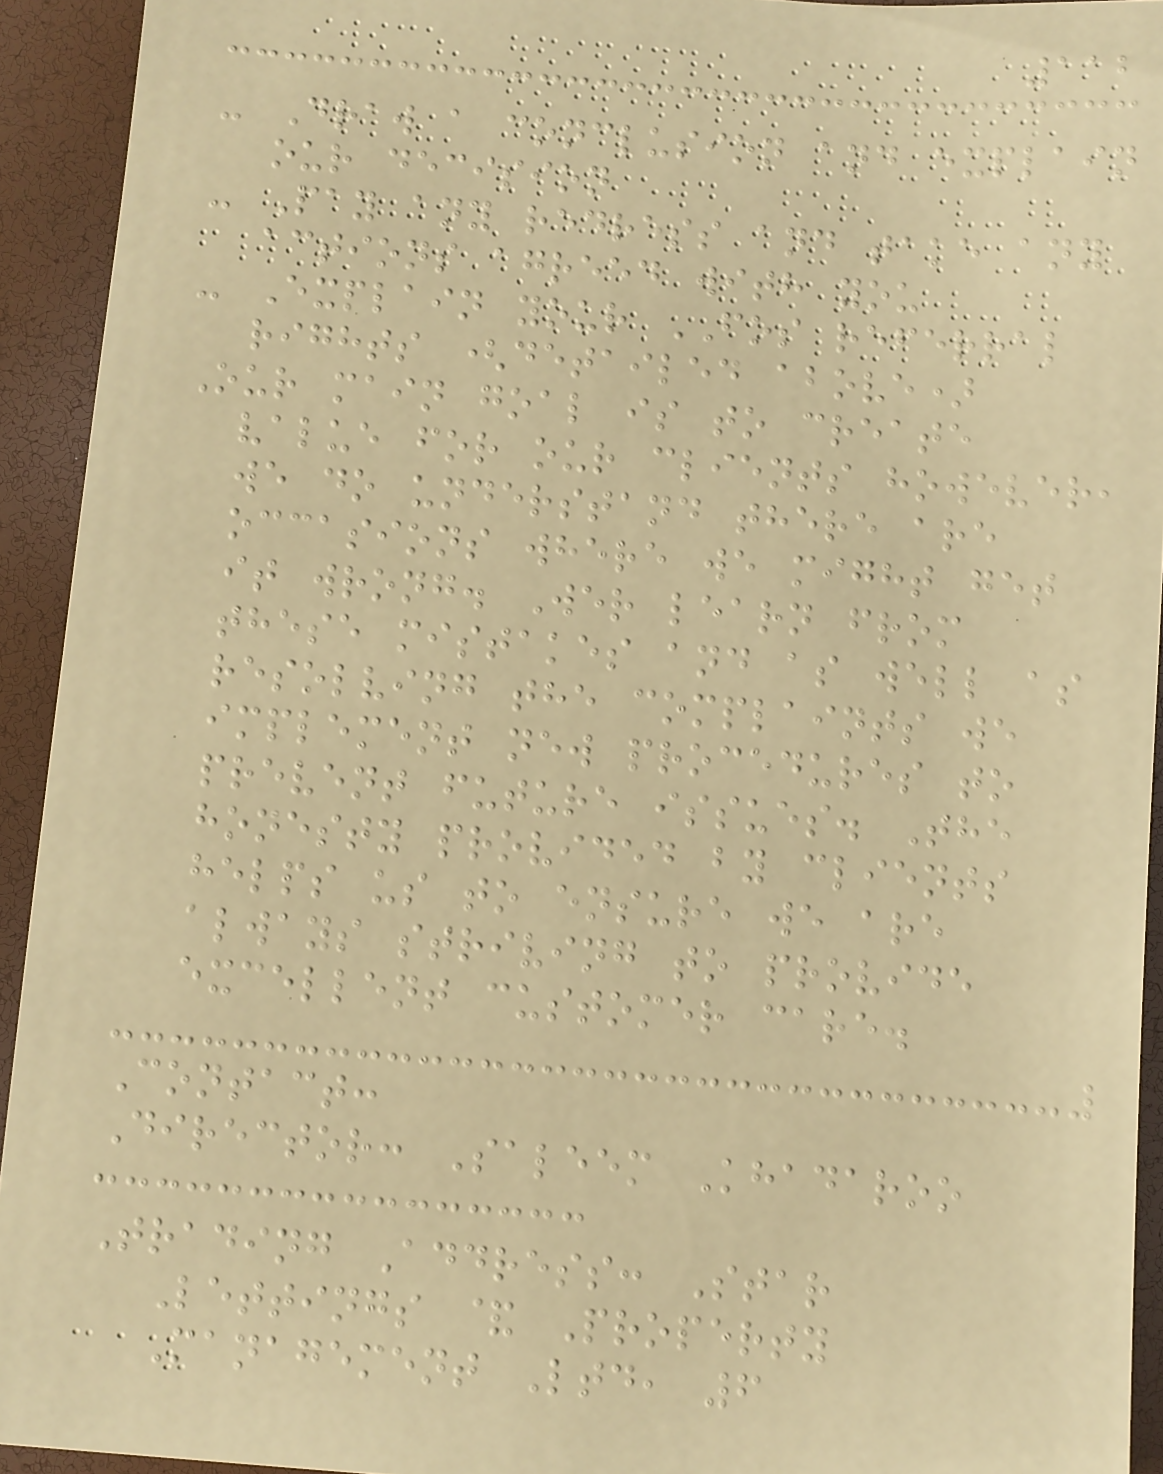112
- Draw a conclusion and explain
our decision
- Pay any redress and take any
actions agreed with you
- Explain your FOS referral
rights (detailed above)
Our main goal is to create
value for our clients however,
we do understand there are
occasions where we might get
it wrong. Wer learn from
these mistakes and as well as
resolving the complaints we
implement new procedures to
prevent future issues. The
honesty provided by clients
helps us to ensure we are
always striving to provide
excellent customer care.
Contact:
Director: Saleem Khadaroo
Trading Address: Star
Lettings & Property
Management Ltd, 6
